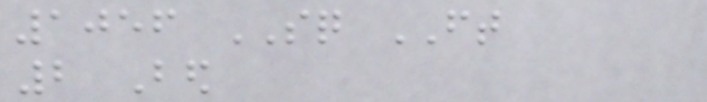1056 SQ FT
2 Bed
